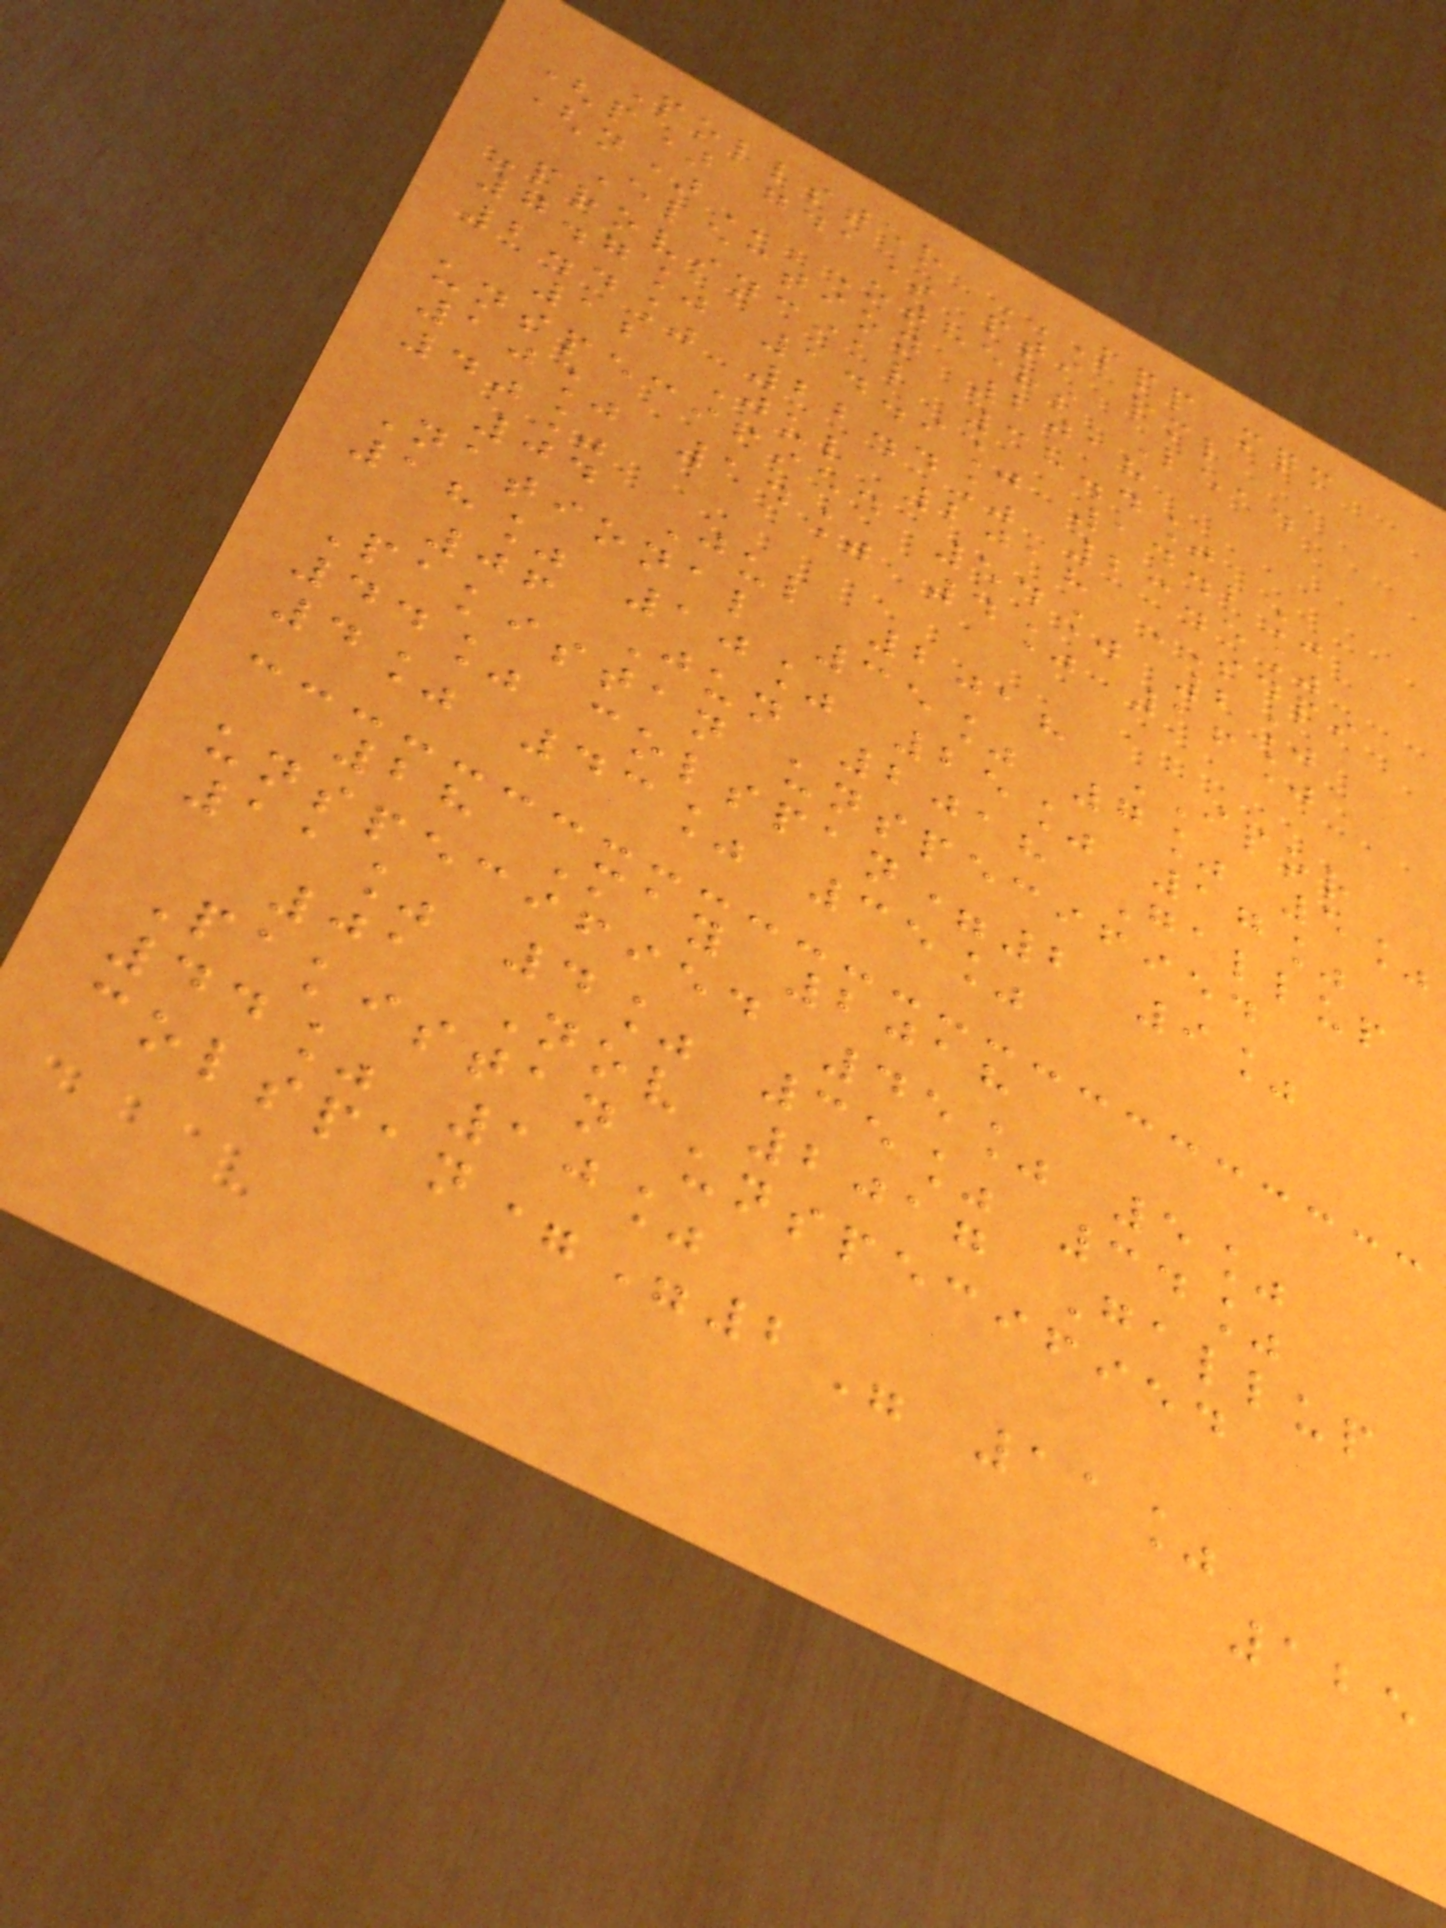Pollster PPP MQM
(p) gda* pti pml
Others Lead
Election 2018
Provincial 38.4%
7.7% 14.9% 14.2%
2.4% 22.4% 23.5%
12 Jul 2018 SDPI
unspecified 54% 2%
10% 14% 4% 16%
40%
04 Jul 2018 IPOR
National 35% 7% 5%
18% 10% 25% 17%
06 Jun 2018 Gallup
Pakistan unspecified
44% colspan=2 9%
4% 43% 35%
28 May 2018
unspecified 45% 5%
11% 4% 35% 34%
01 Nov 2017 Gallup
Pakistan unspecified
44% 10%
colspan="2" 11%
125
